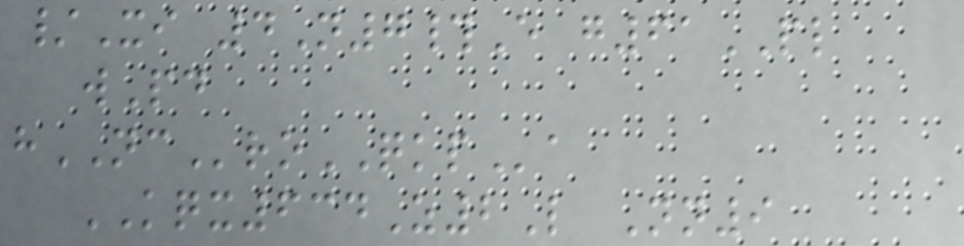/Xi 4N7#E g61PL
wPd
hNCroQKPa
KQX634Z2L Nn9
